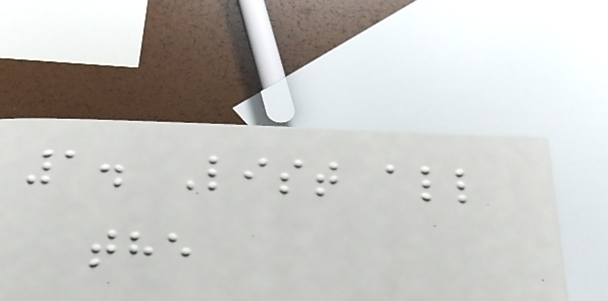1. List all
the
